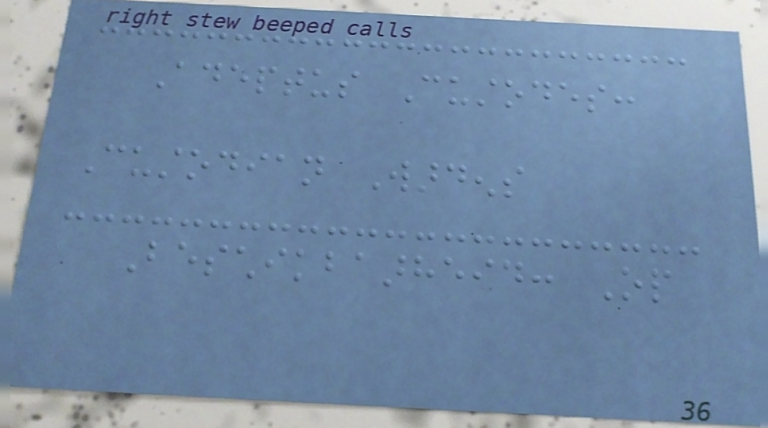Adeptus Custodes:
Custodian Wardens
Beschikbaarheid: Op
